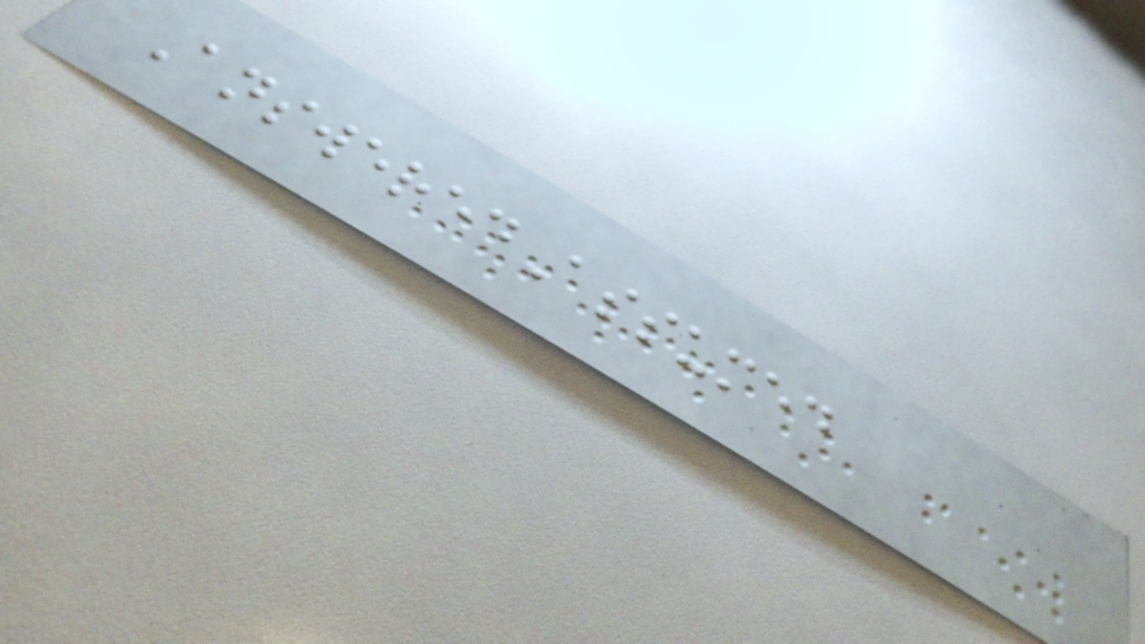AnsweredAssumed
